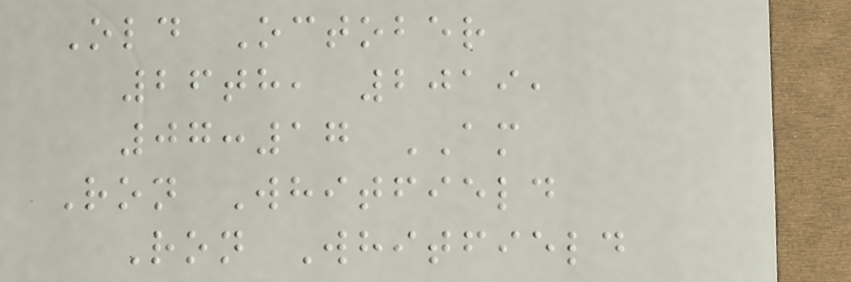Old October
26th, 2019,
07:17 AM
Ron Whitfield
Ron Whitfield
